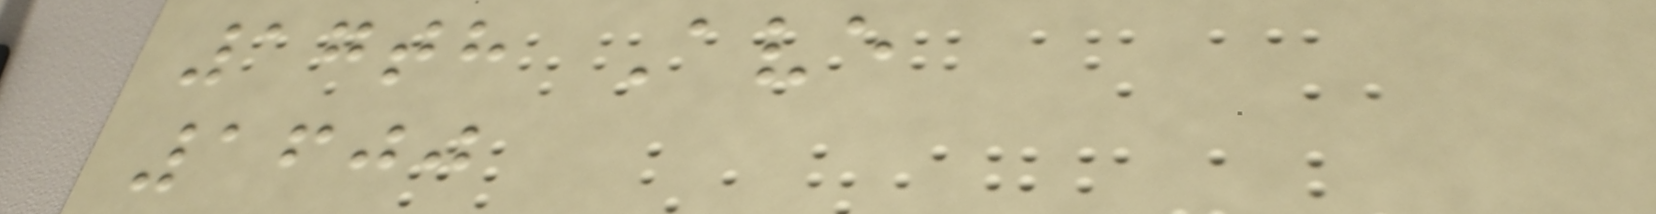17th Ave
1600
